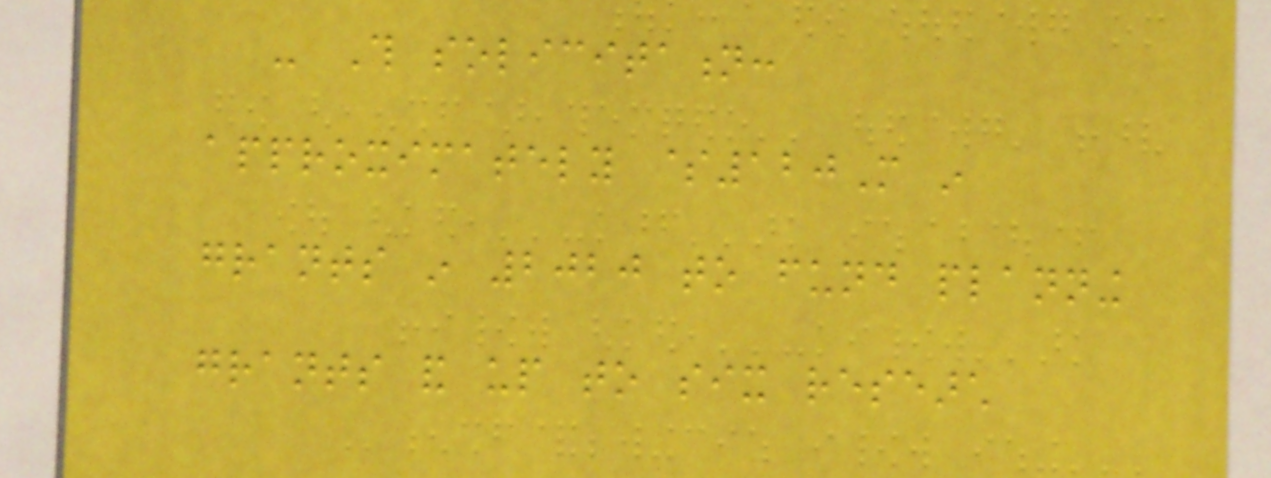- This solicitation:
approximately $120M in
grants in 2020 to fund planning
grants and up to six research
